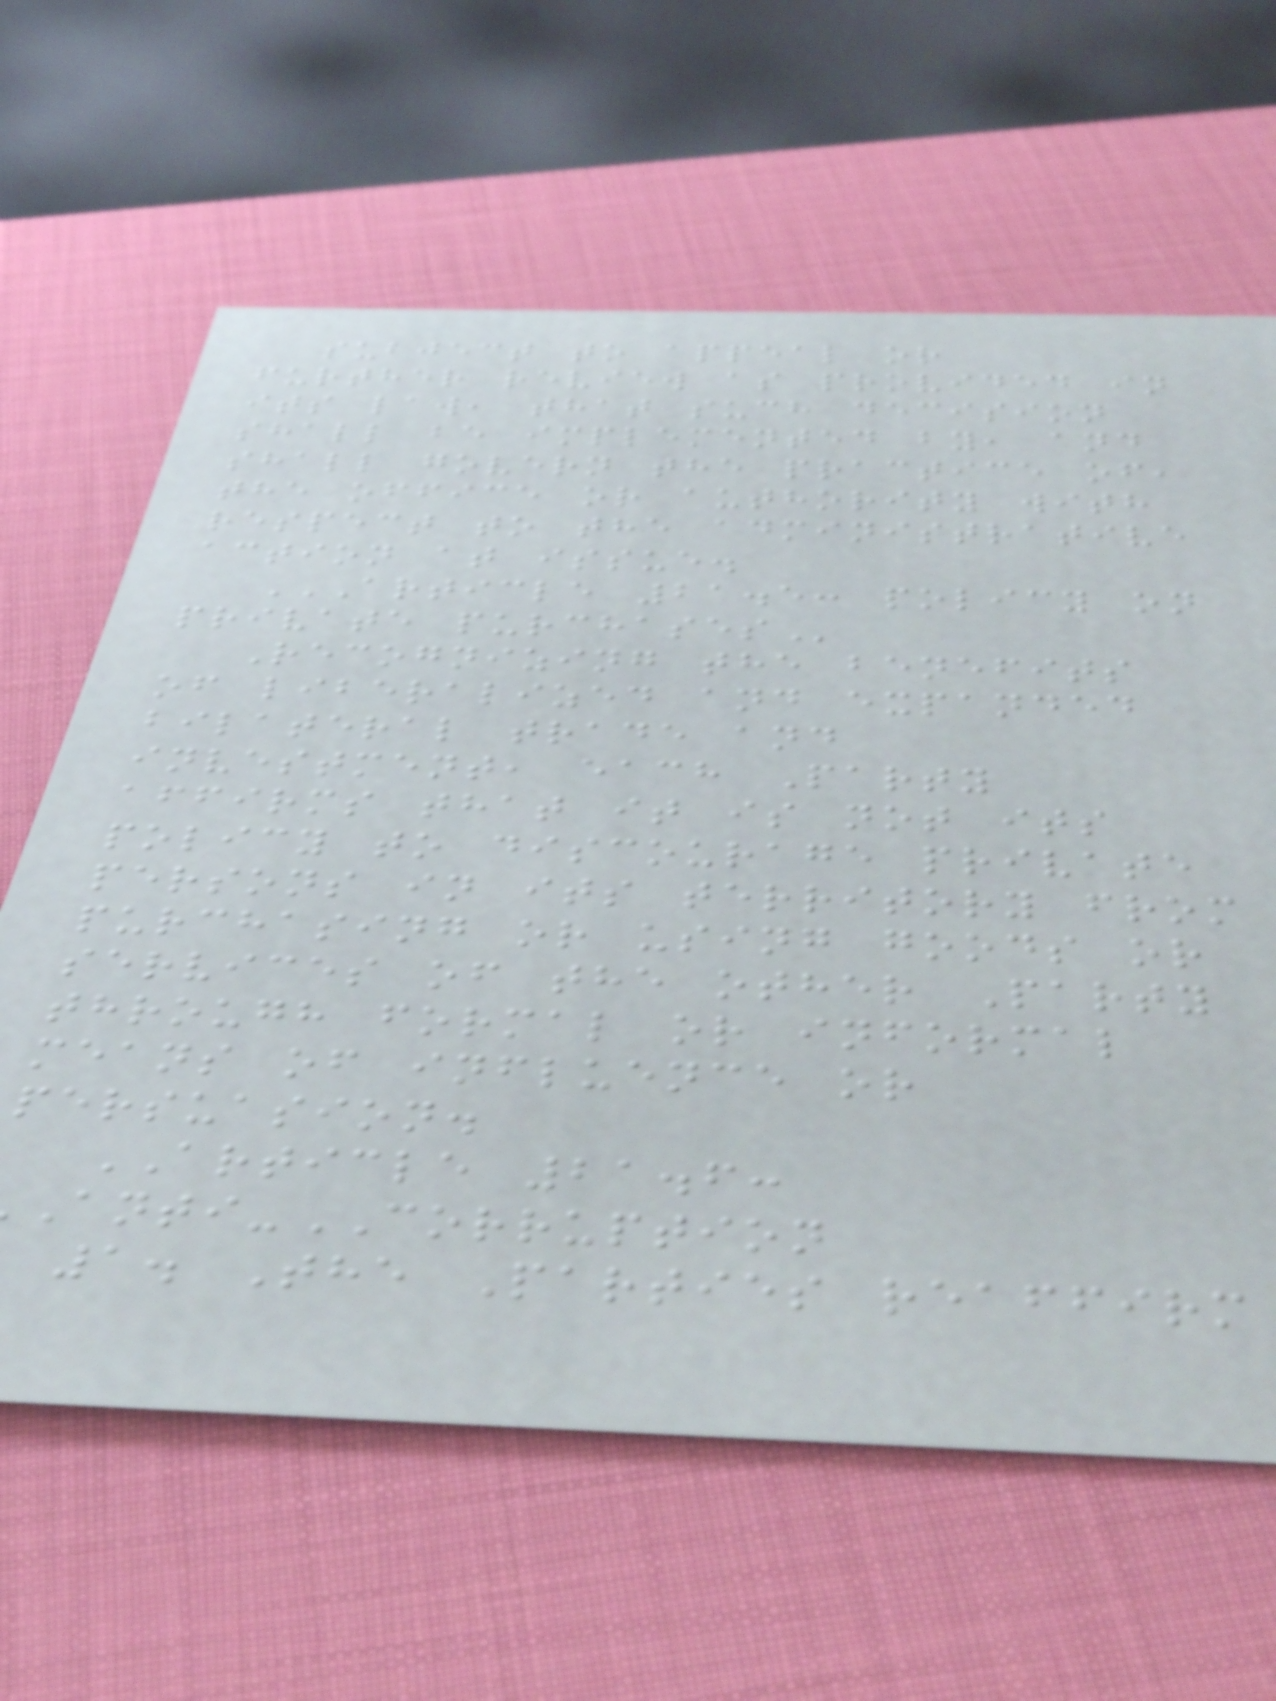subject to appeal or
further review as provided in
its law, that such decision
shall be implemented by, and
shall govern the practice of,
the office or authority with
respect to the administrative
action at issue.
ARTICLE 21.5: POLICY ON
private
Recognizing the benefits
of liberalized and expanded
bilateral trade and
investment, each Party
affirms that it is not its
policy to discourage private
persons in its territory from
purchasing or using goods or
services of the other Party
through formal or informal
means of influence or
persuasion.
ARTICLE 21.6:
-CORRUPTION
1. The Parties reaffirm
